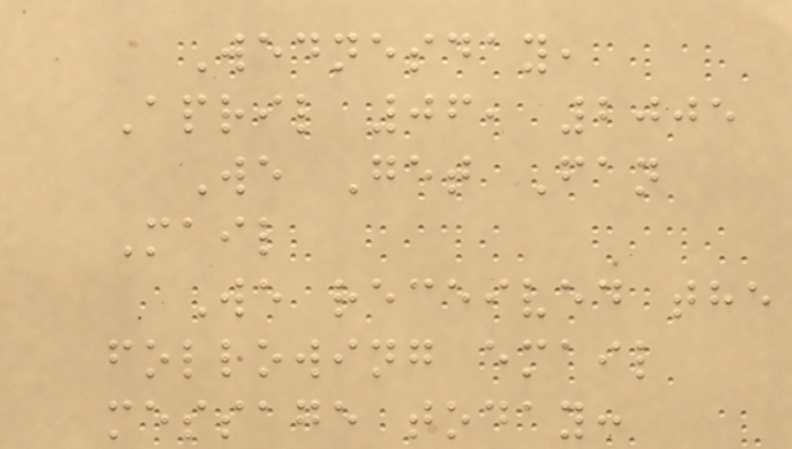Wednesday,
April 06, 2005
We Get Fan
Mail
We received the
following email
message today:
